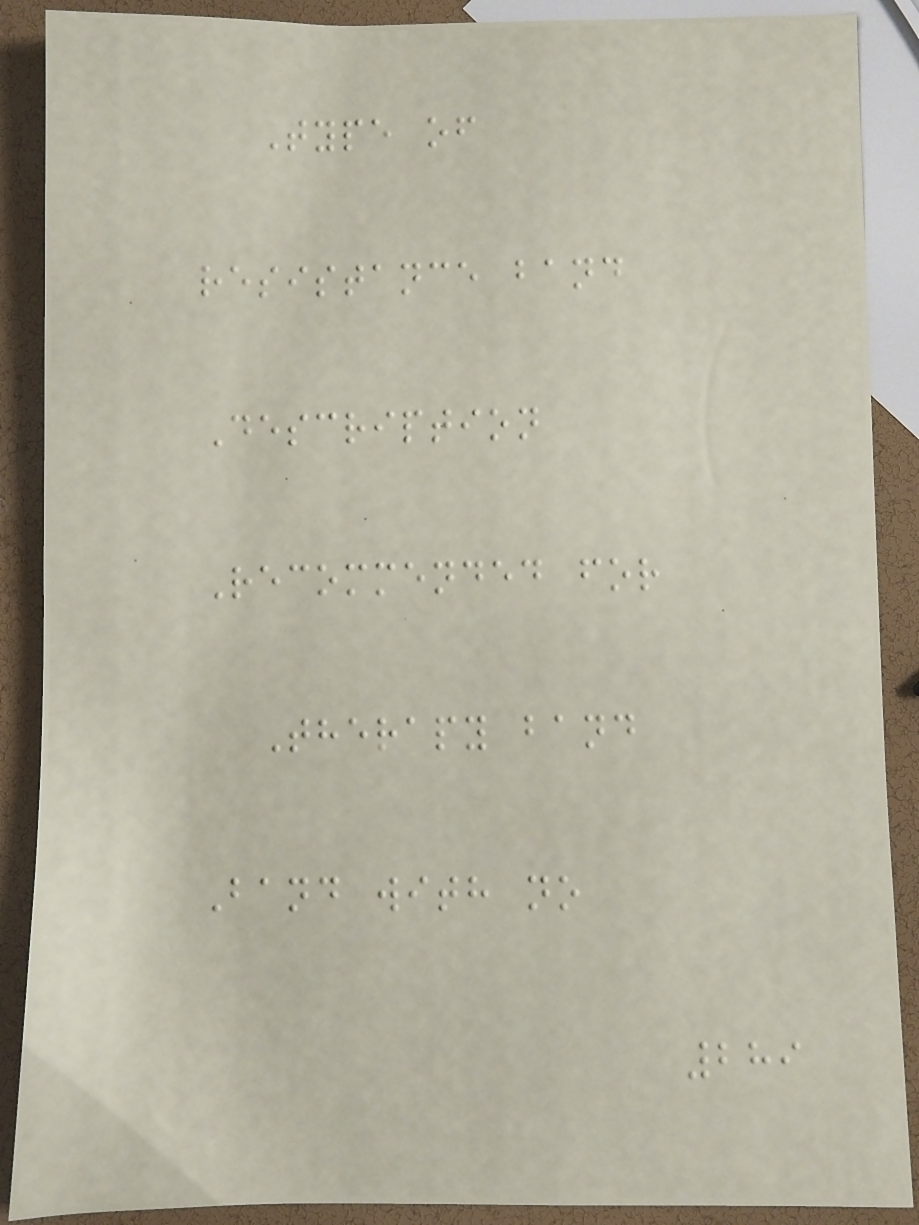Type of
resistance band
Description
Recommended for
Therapy band
Band with no
289
